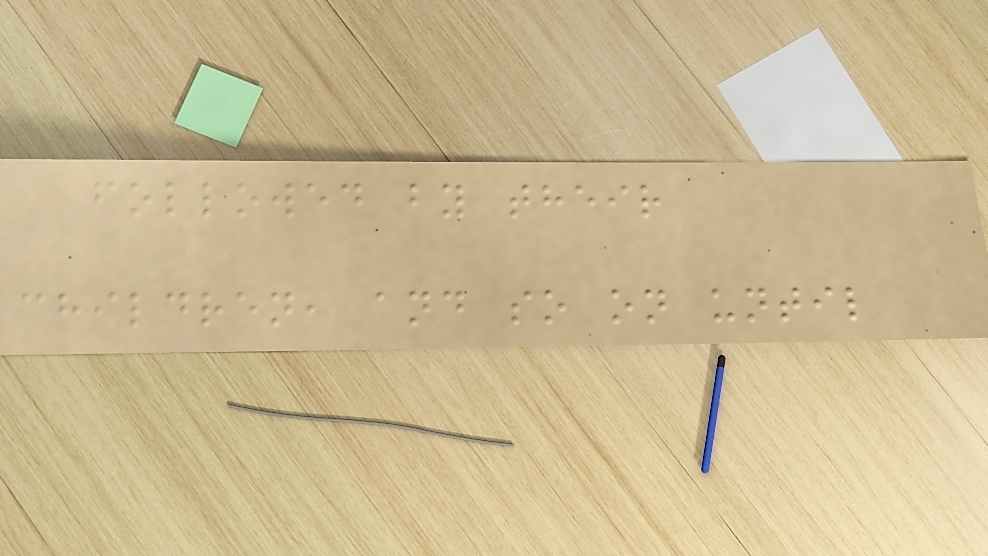followed by their
children, and so on until
